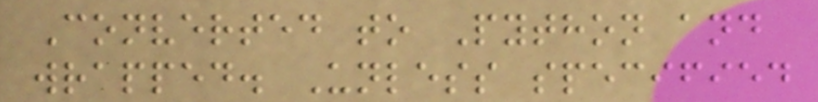Converted to Python and
wrapped. Unless specified
